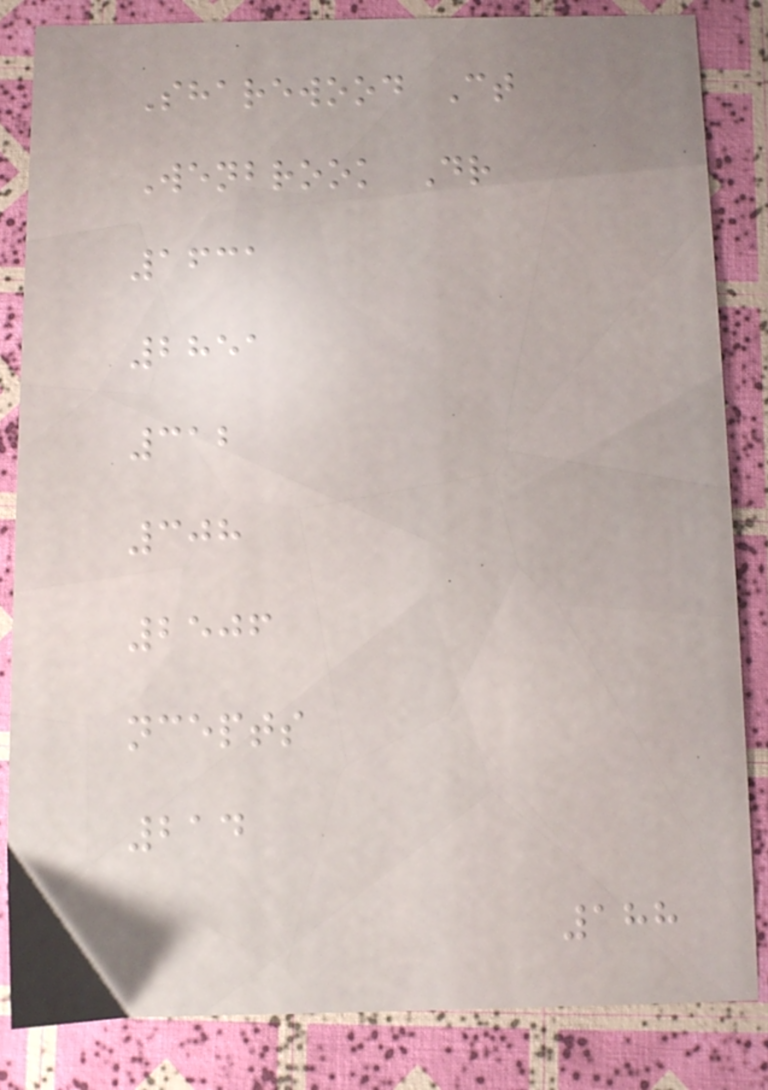Sharewood Ct
Wenbrook Dr
1631
2851
312
308
2506
ncepts
214
188
